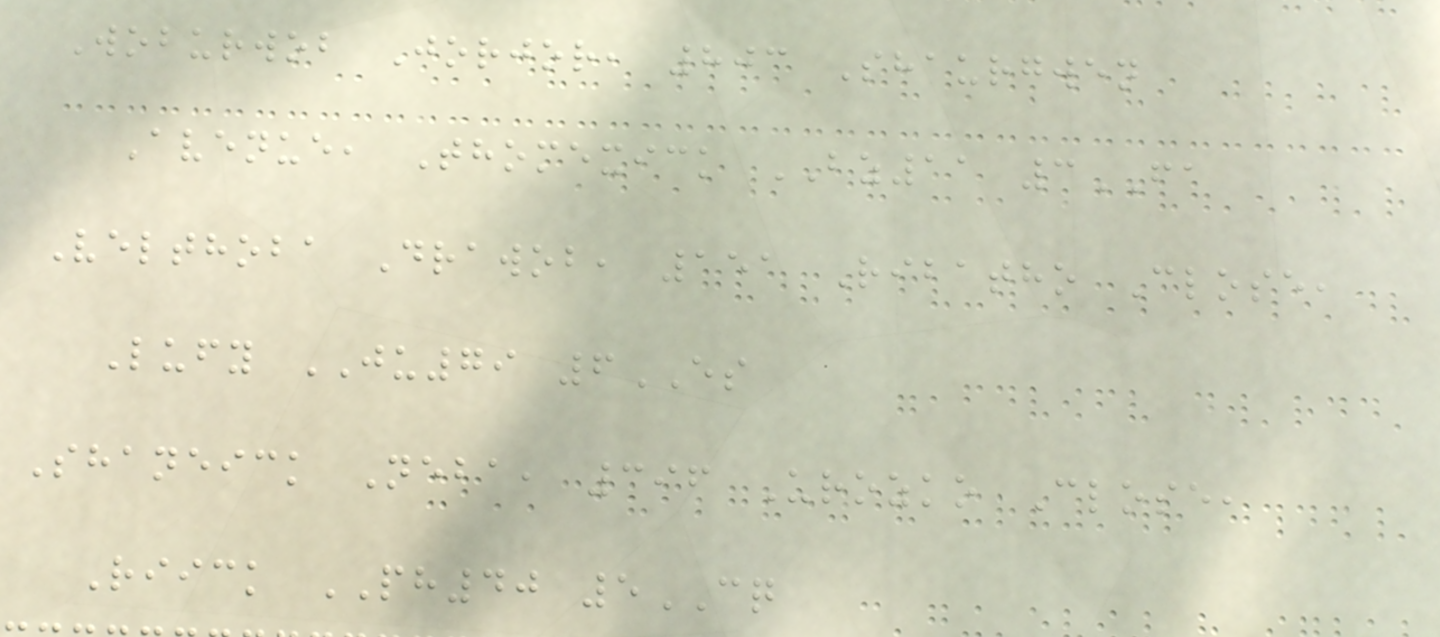Woburwob Jorjor, 803 Shaurgwen
Avenue, Thomexick BZ11 3FA
Velthoba Drawob, 151 Ribatho Close,
Lufy JU79 6ES
Shaneick Neba, 396 Urozko Close,
Riick PH40 5CQ
